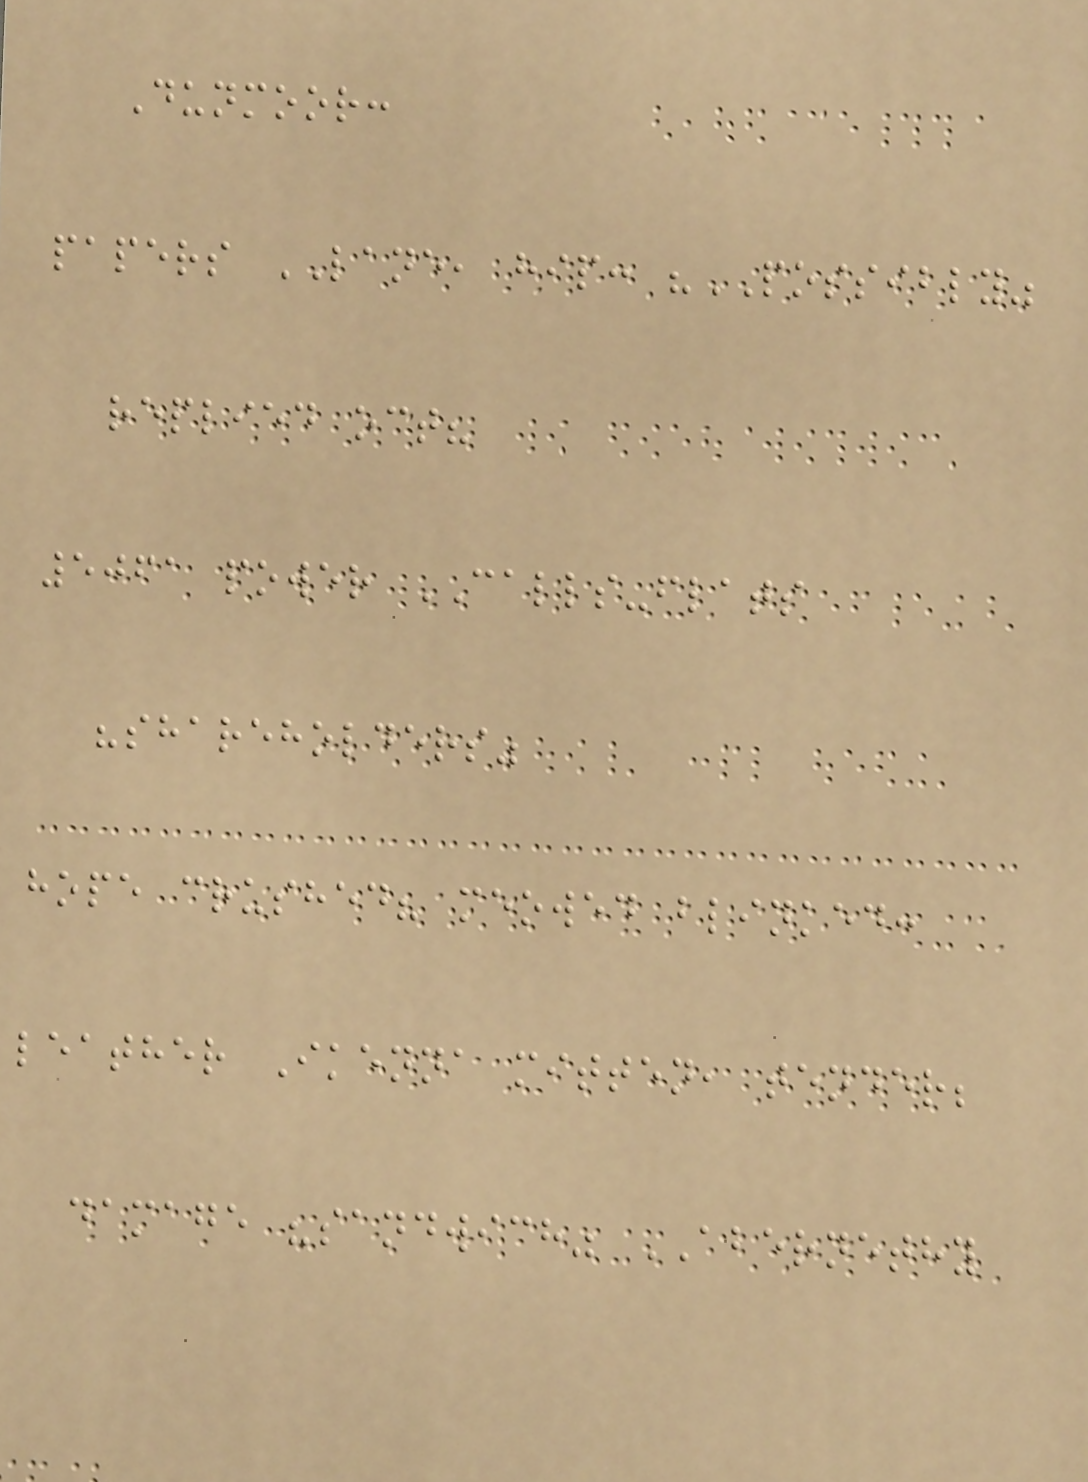Dunmoor:
papers LANE, hip: "POSSIBLY"
replied oct?
5061 power CALLS-flats
"shareholders"
hope crushed? meowed blinked:
leather Ikenna mitten, tender;
damage "sandwich" ABERNETHY
